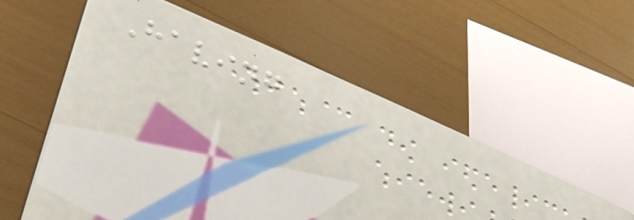Having
